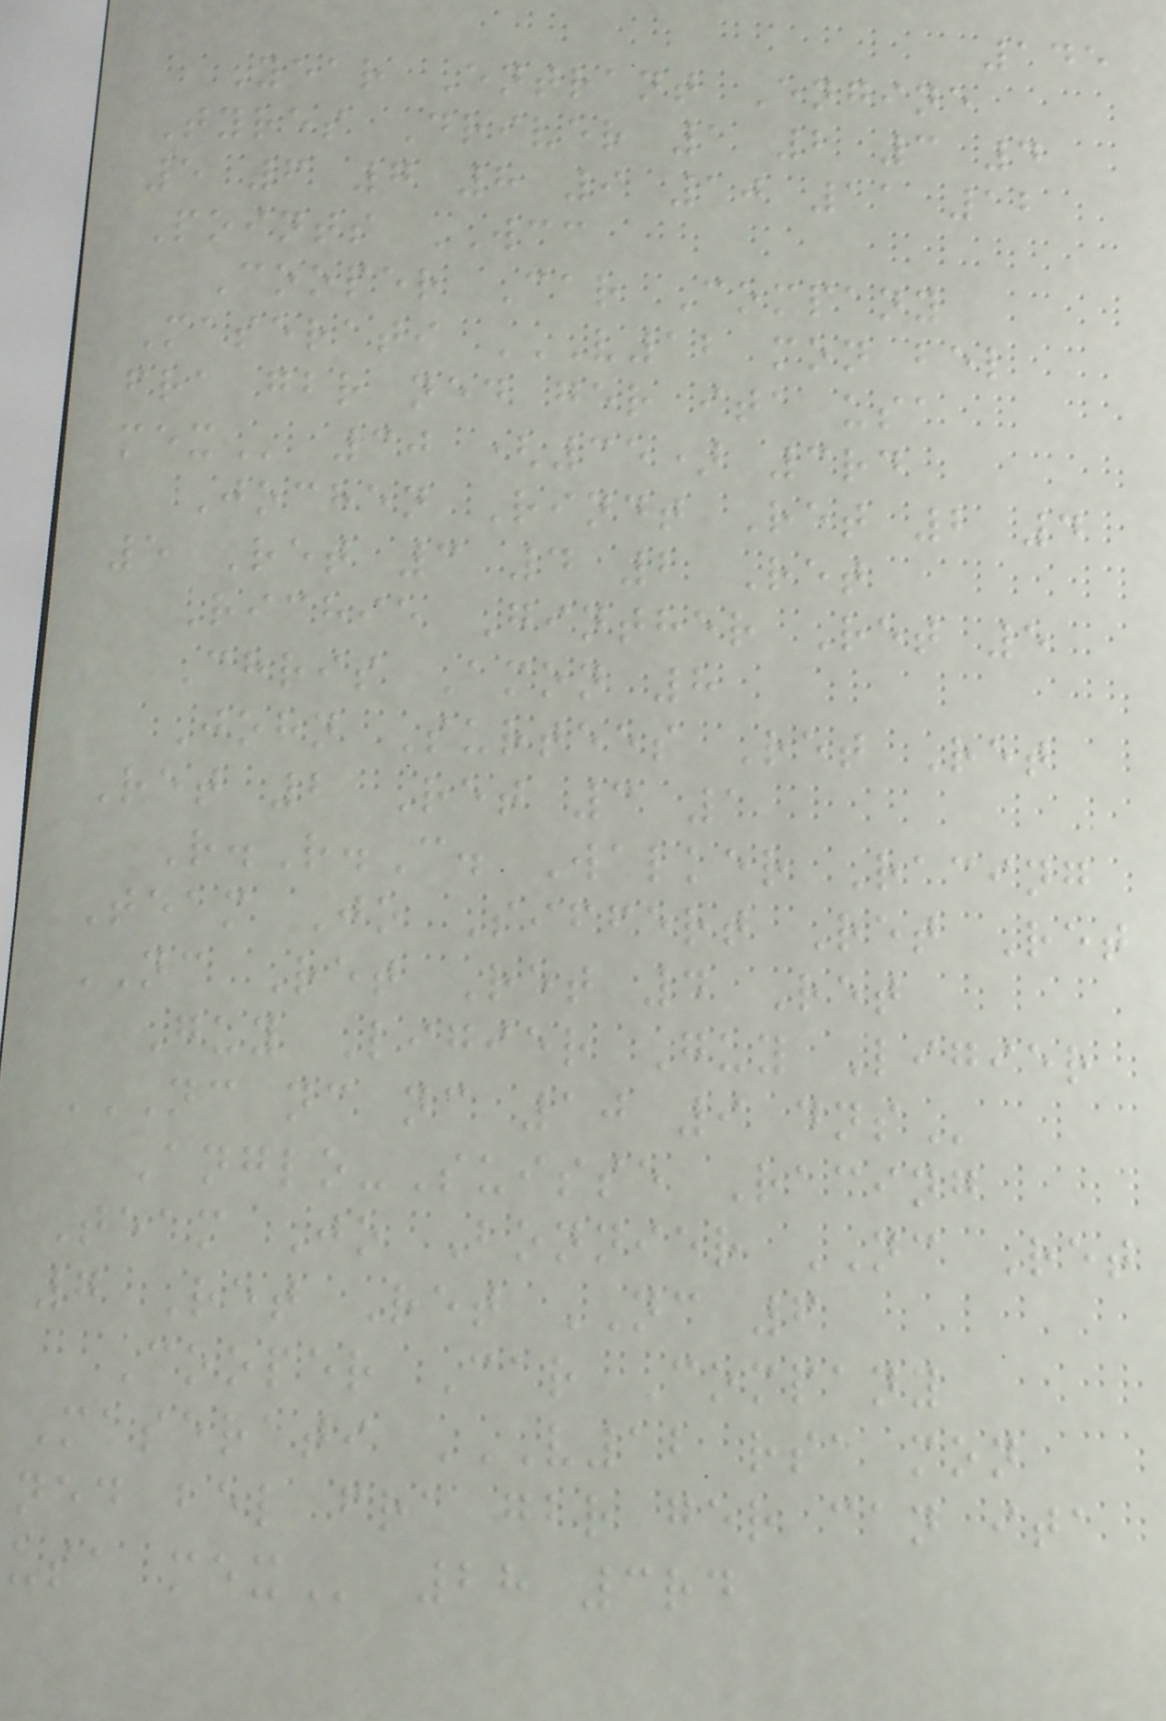145
Year Entrant Engine
Tyres Driver 1 2 3 4
5 6 7 8 9 10 11 12
Points WCC
Cooper Car Company
Maserati V12 MON BEL
FRA GBR NED GER ITA USA
MEX 30 (35) 3rd
Jochen Rindt Ret 2 4
5 Ret 3 4 2 Ret
Richie Ginther Ret 5
Chris Amon 8
John Surtees Ret Ret
Ret 2 Ret 3 1
R.R.C. Walker Racing
Team Jo Siffert Ret Ret
NC Ret Ret 4 Ret
Guy Ligier Guy Ligier
NC NC NC 10 9 DNS
Anglo-Suisse Racing
Team Jo Bonnier NC Ret
7 Ret Ret NC 6
Cooper Car Company
Maserati V12 RSA MON
NED BEL FRA GBR GER CAN ITA
USA MEX 28 3rd
